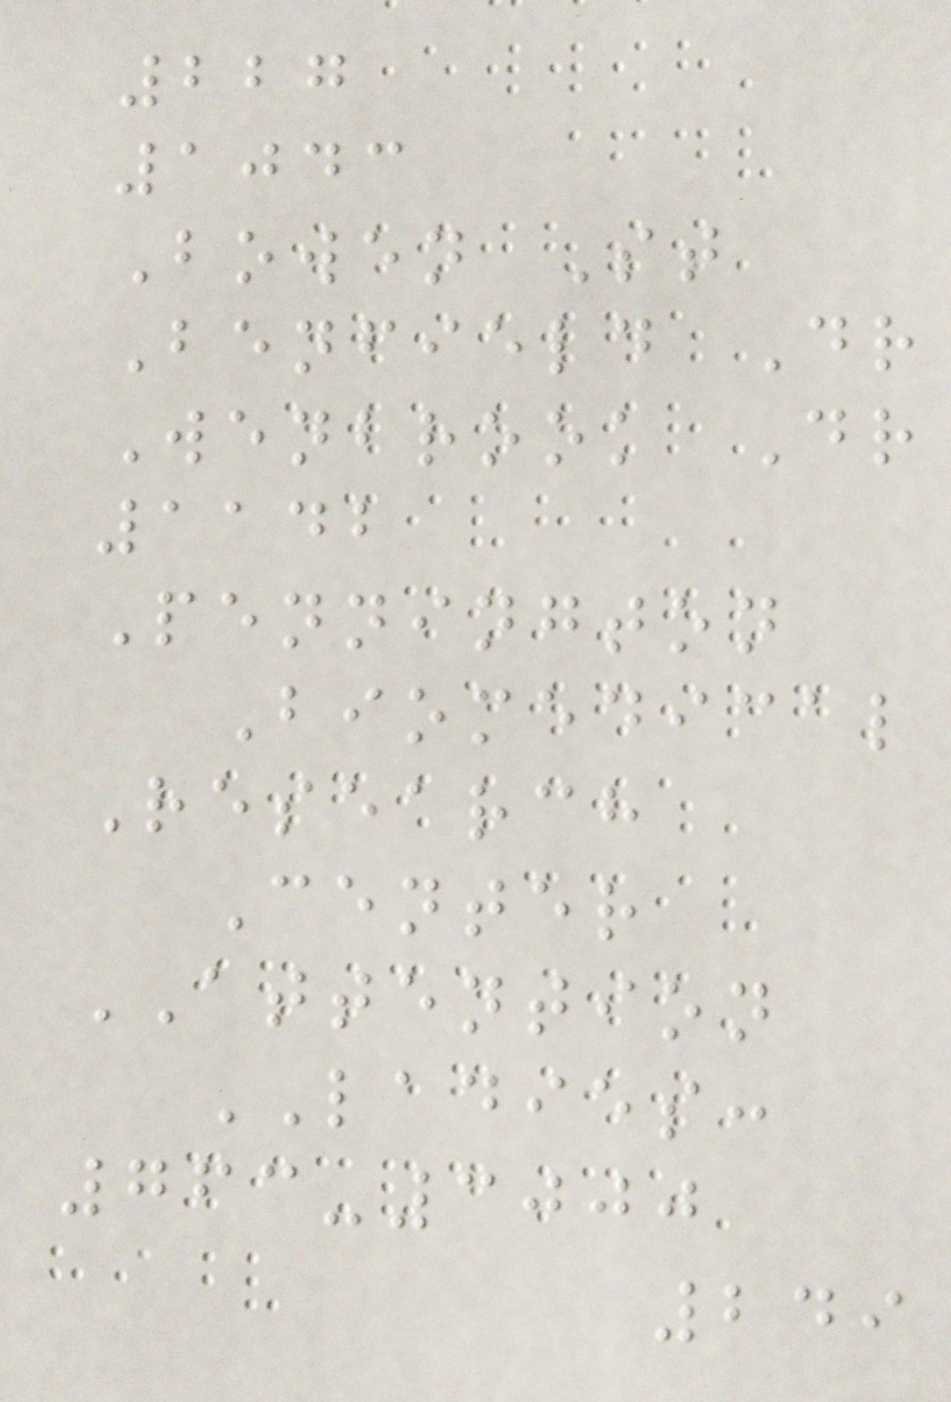227
1043
Bowen St
Benfield Dr
Wenbrook Dr
1142
Pennington
Biomedical
Research
Center
ATTENTION
LADIES:
763-3000
249
